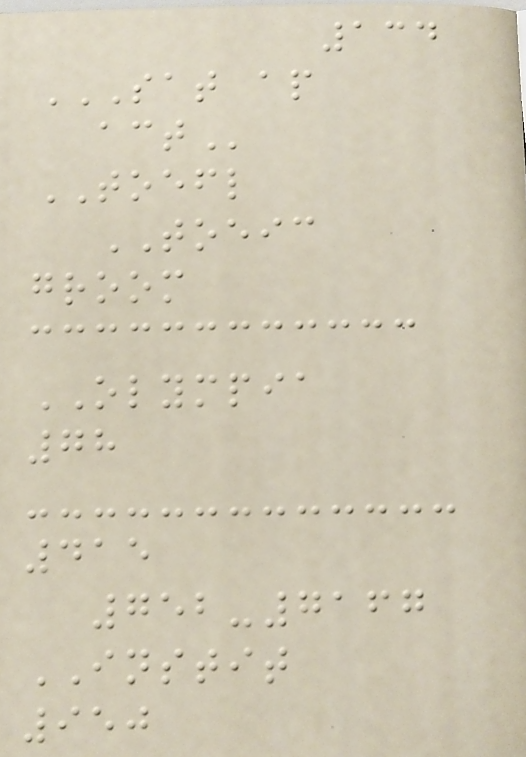134
SAT AP
ACT
TOEFL
TOEIC
groom
OLYMPIA
78
415
752-7167
INSTIT
950
